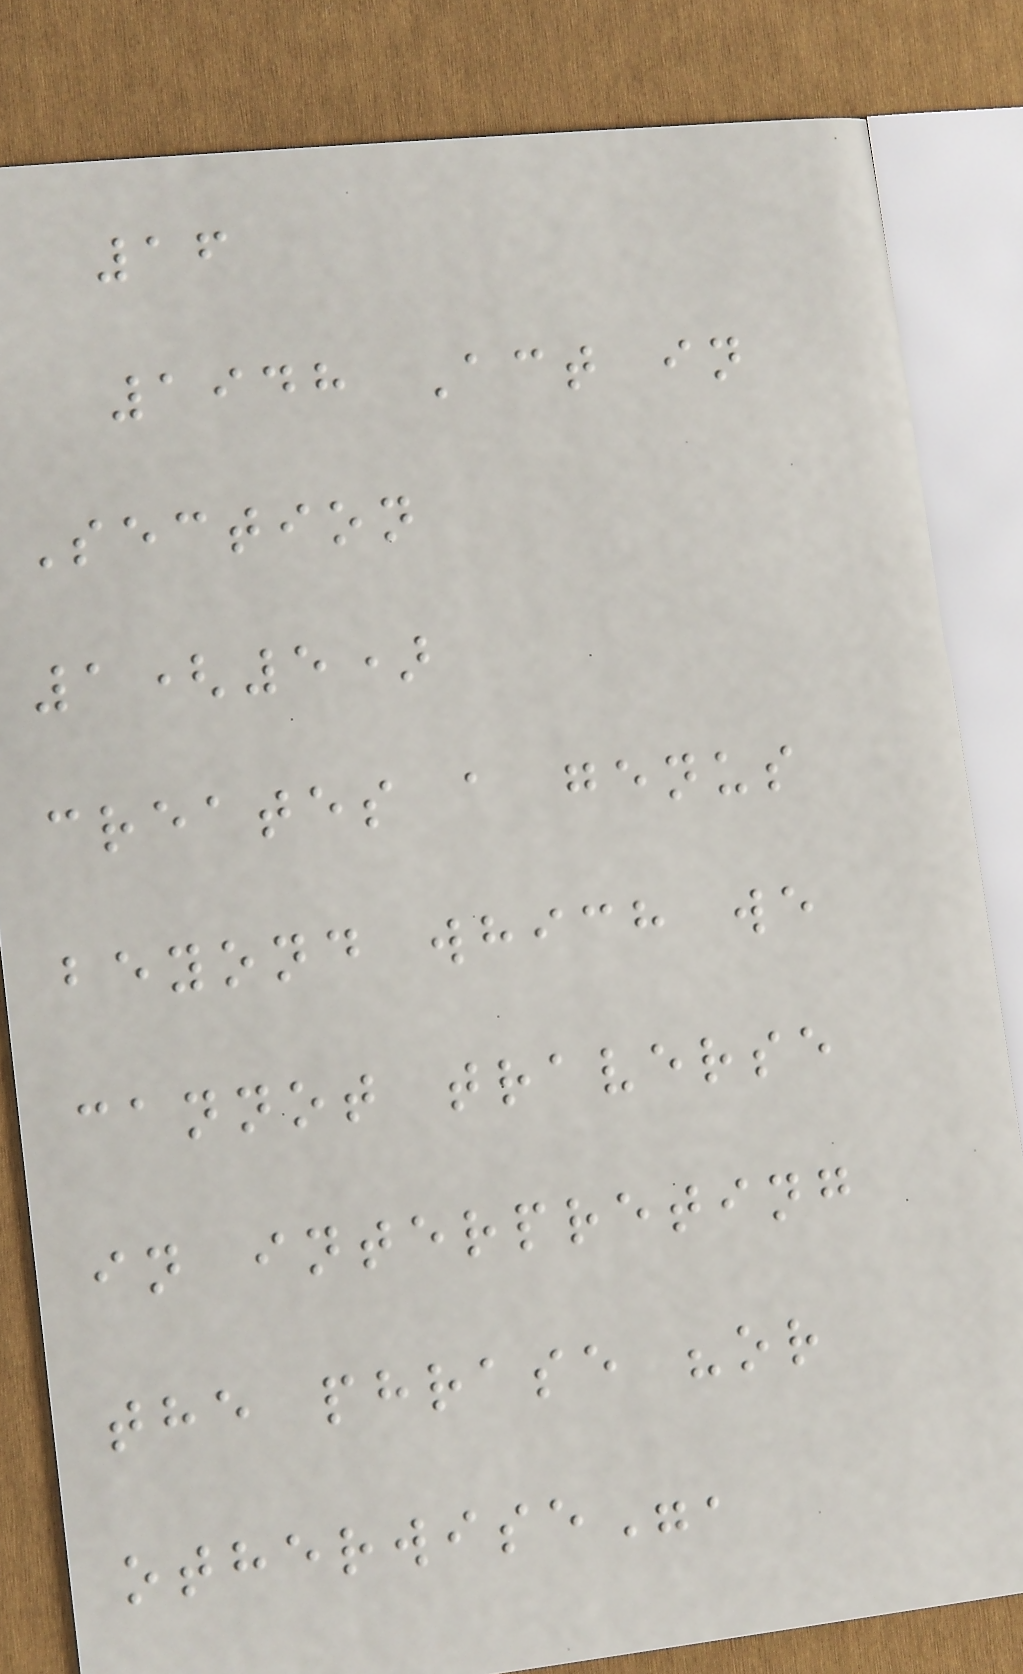16
1948 Act in
Section
1(5)
creates a genus
beyond which we
cannot traverse
in interpreting
the phrase "or
otherwise",
